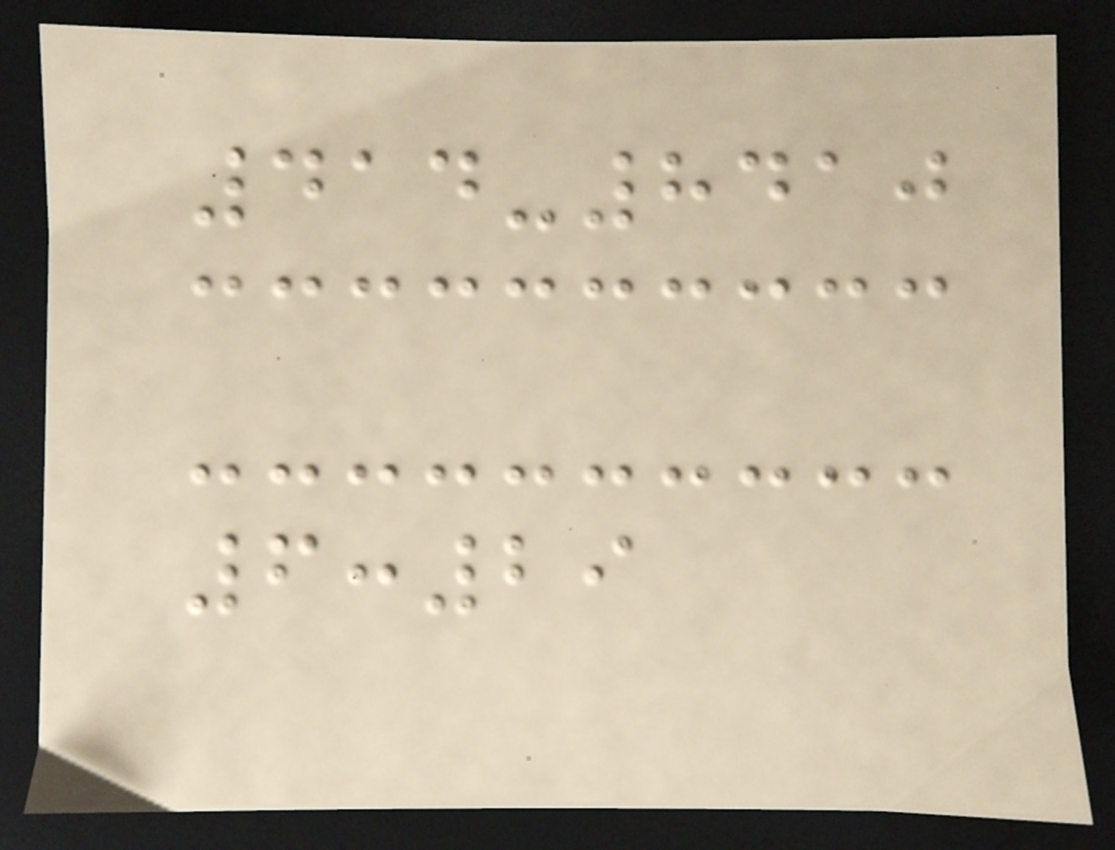414-8410
6:29
